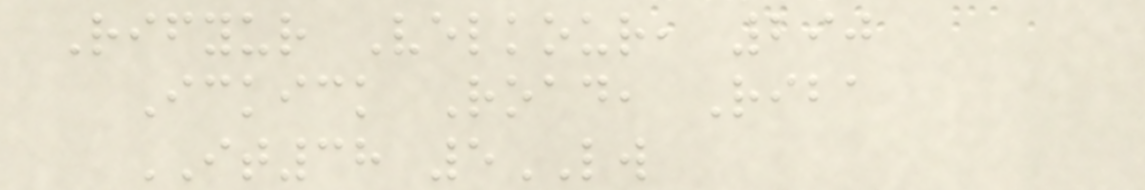Rifyur Velkour, 290
Ickick Road, Riba
IT38 5LW
